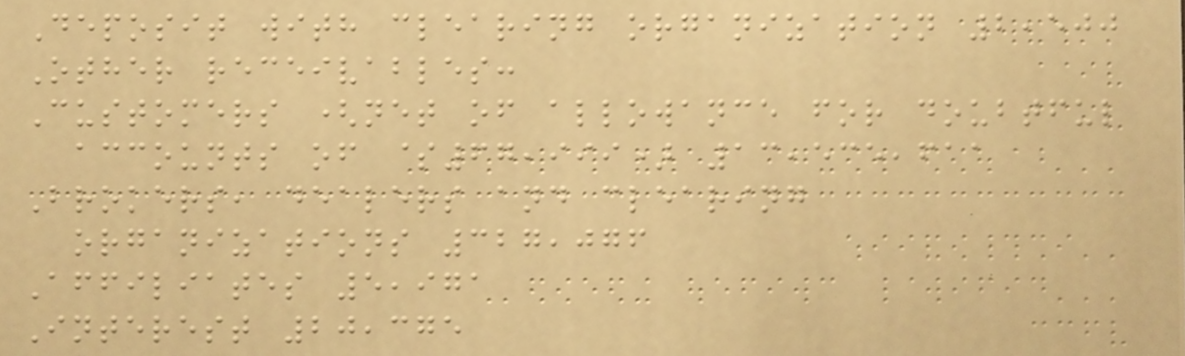Deposit with clearing organization 2,500
Other receivables:
Customers (net of allowance for doubtful
accounts of $67,999) 13,535,611
Brokers, dealers and clearing
organizations 327,076
Affiliates 5,971
Interest 20,375
